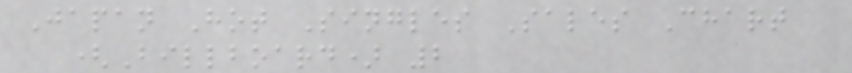Japan Hot Singles Sales Chart
(Billboard) 2
